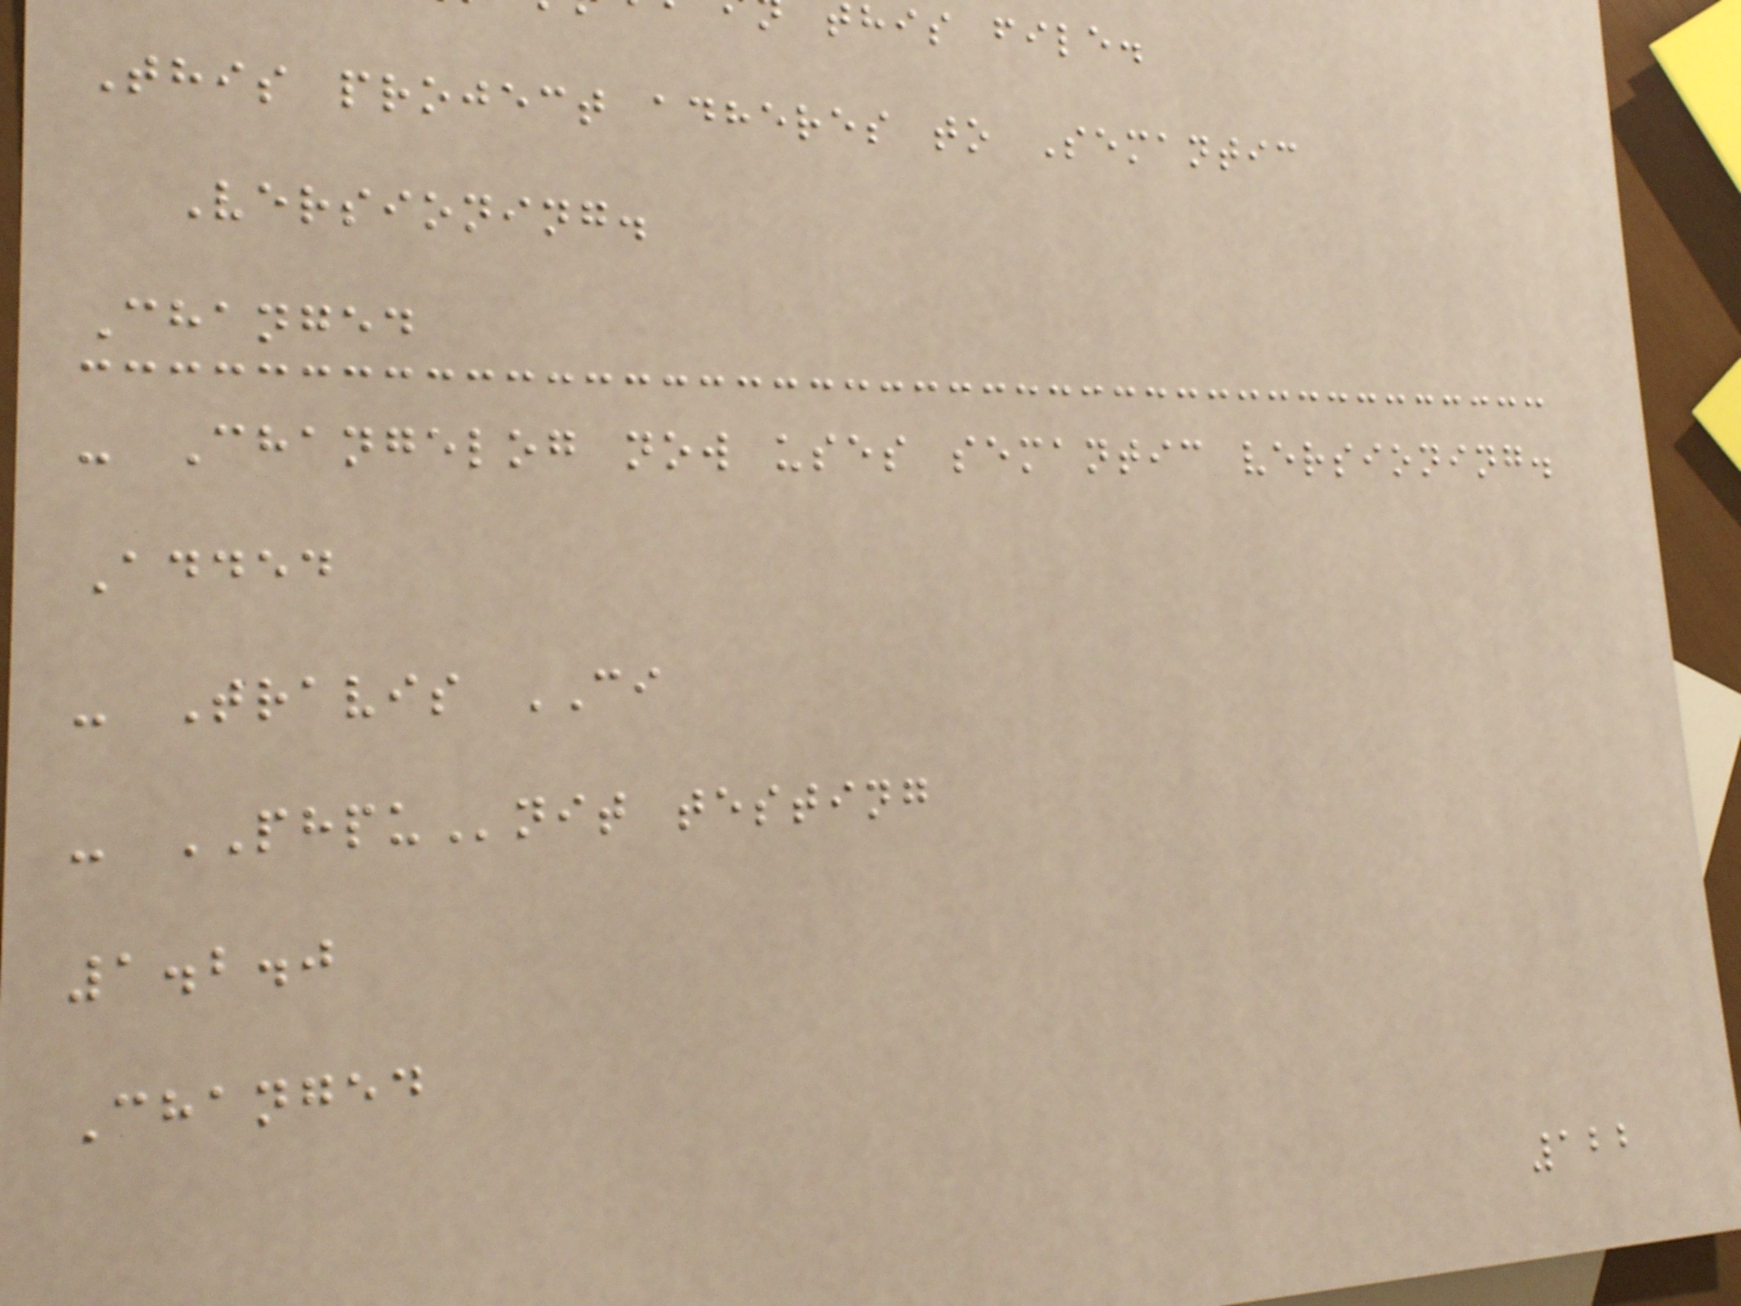this file.
This project adheres to Semantic
Versioning.
Changed
- Changelog now uses semantic versioning.
Added
- Travis CI
- PHPUnit testing
1.2.0
Changed
122
